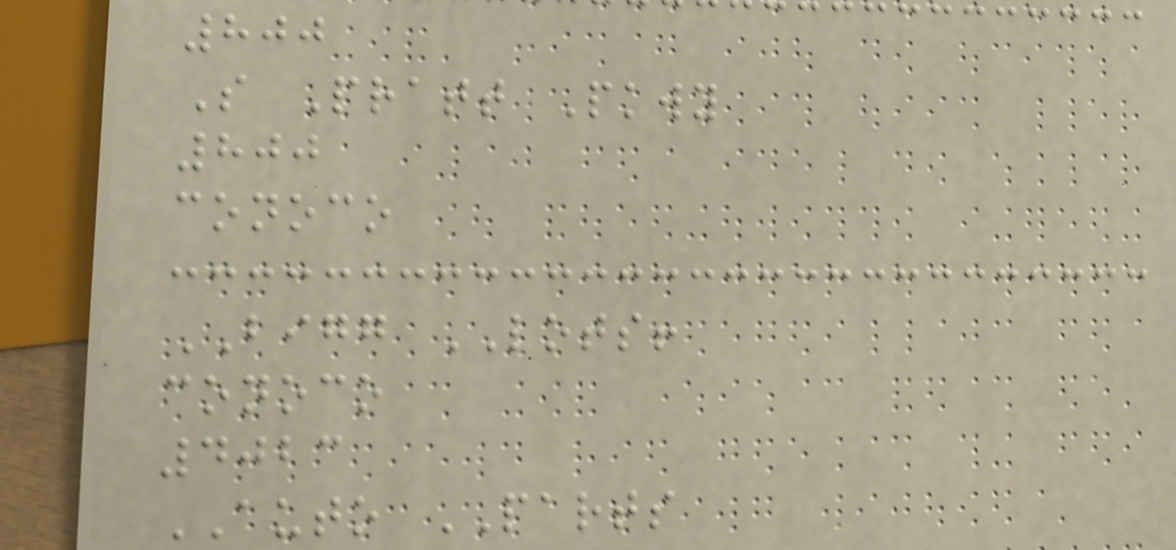800
S Pratt Pkwy
800
conoco
BIGG LOTS!
conoco
4023
AUTO PARTS
